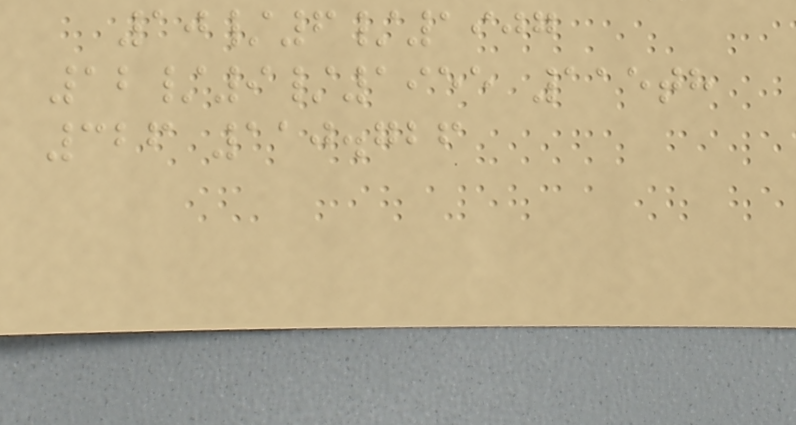10/6/1907
12/9/1955 115th
326 110.726
